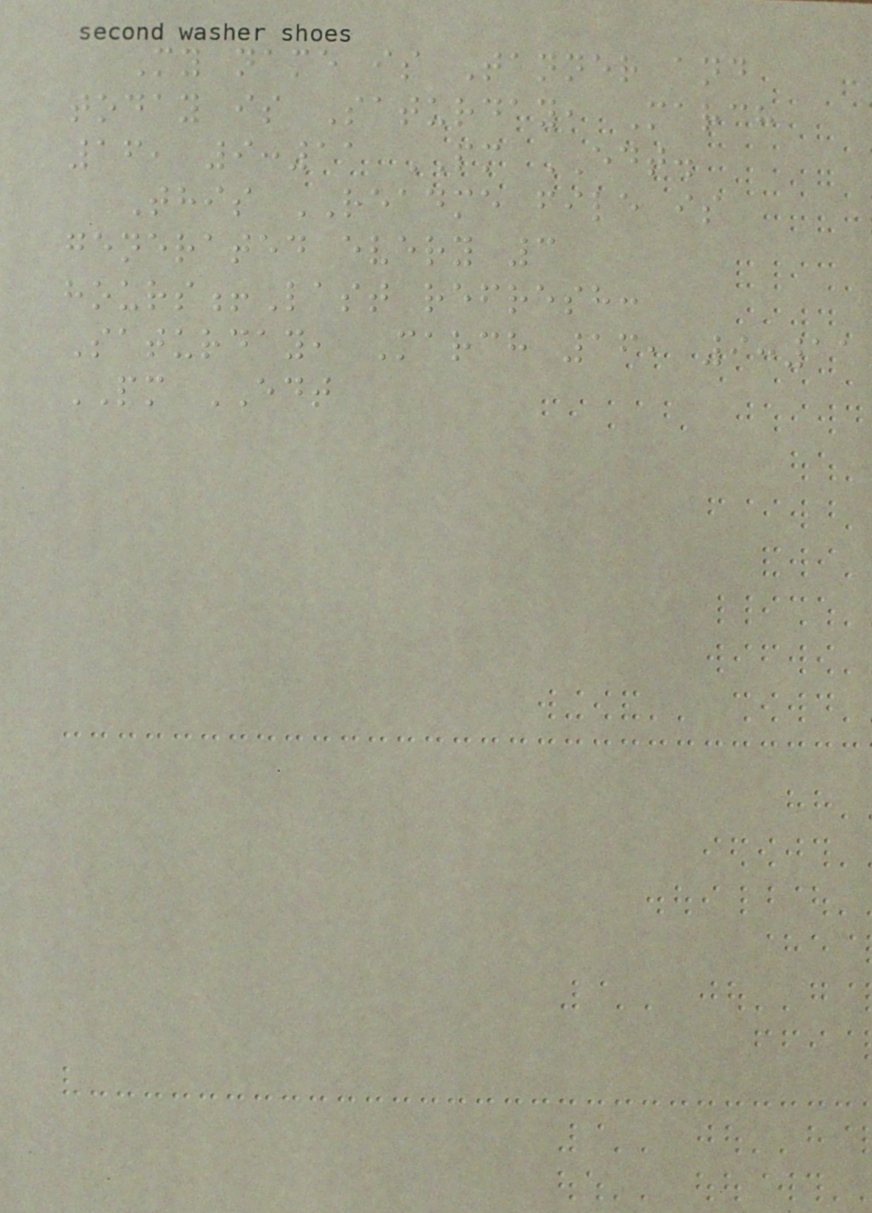My name is Tanner and
today is Saturday, March
16, 9:11 PM EDT.
This README file is
generated every 3
hours!Last refresh:
Saturday, March 16, 9:11
PM EDT
